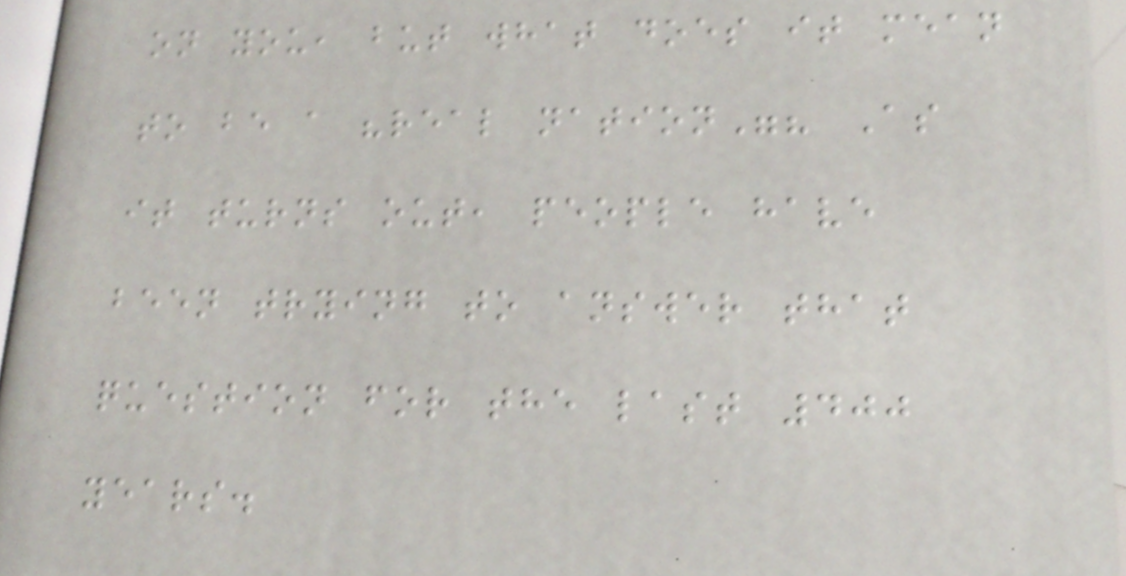on you, but what does it mean
to be a "real nation"? As
it turns out, people have
been trying to answer that
question for the last 400
years.
